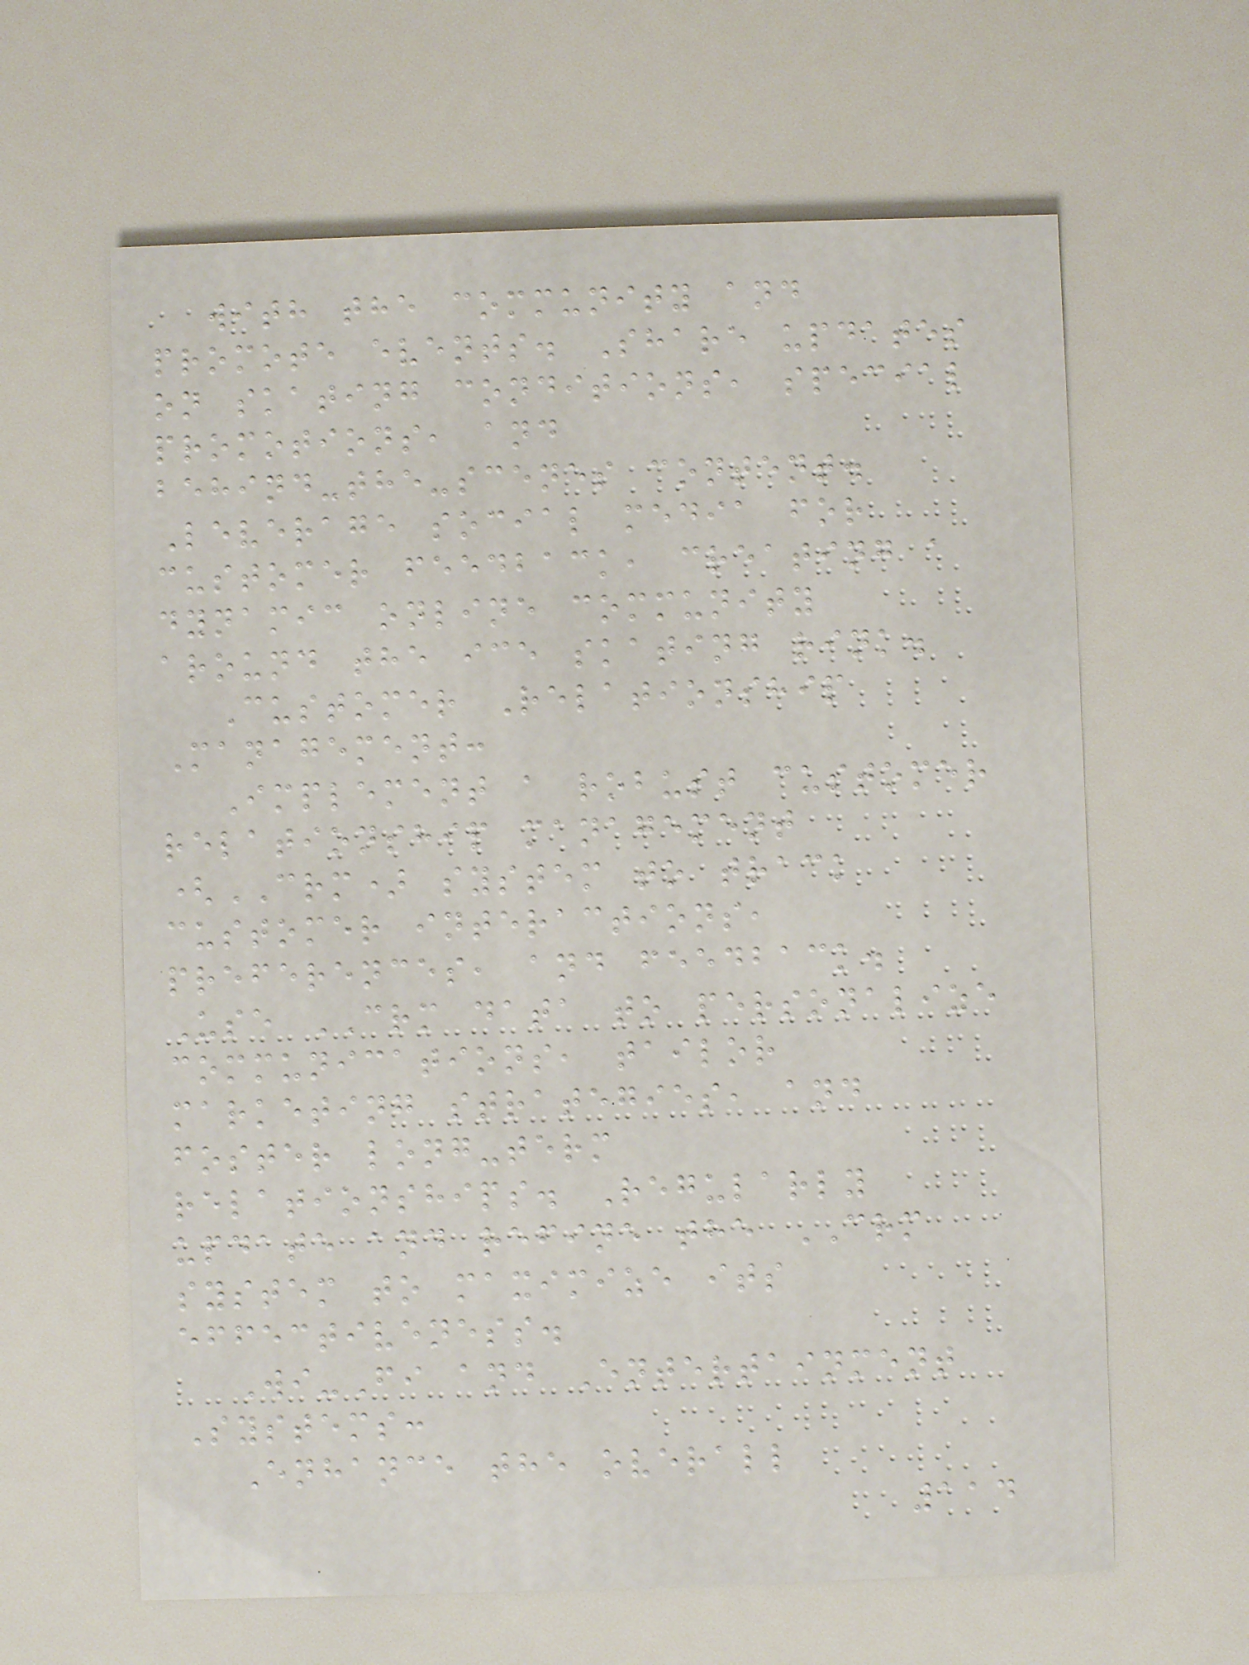with the community and
promote events. Share updates
on skating conditions, special
promotions, and
behind-the-scenes content.
Leverage social media for
customer feedback, creating a
dynamic online community
around the ice skating rink.
Customer Relationship
Management:
Implement a robust customer
relationship management
(CRM) system to track
customer interactions,
preferences, and feedback.
Use CRM data to personalize
communications, tailor
marketing strategies, and
foster long-term
relationships. Regularly
update and refine the CRM
system to maximize its
effectiveness.
Wi-Fi and Entertainment
Systems:
Enhance the overall
114
